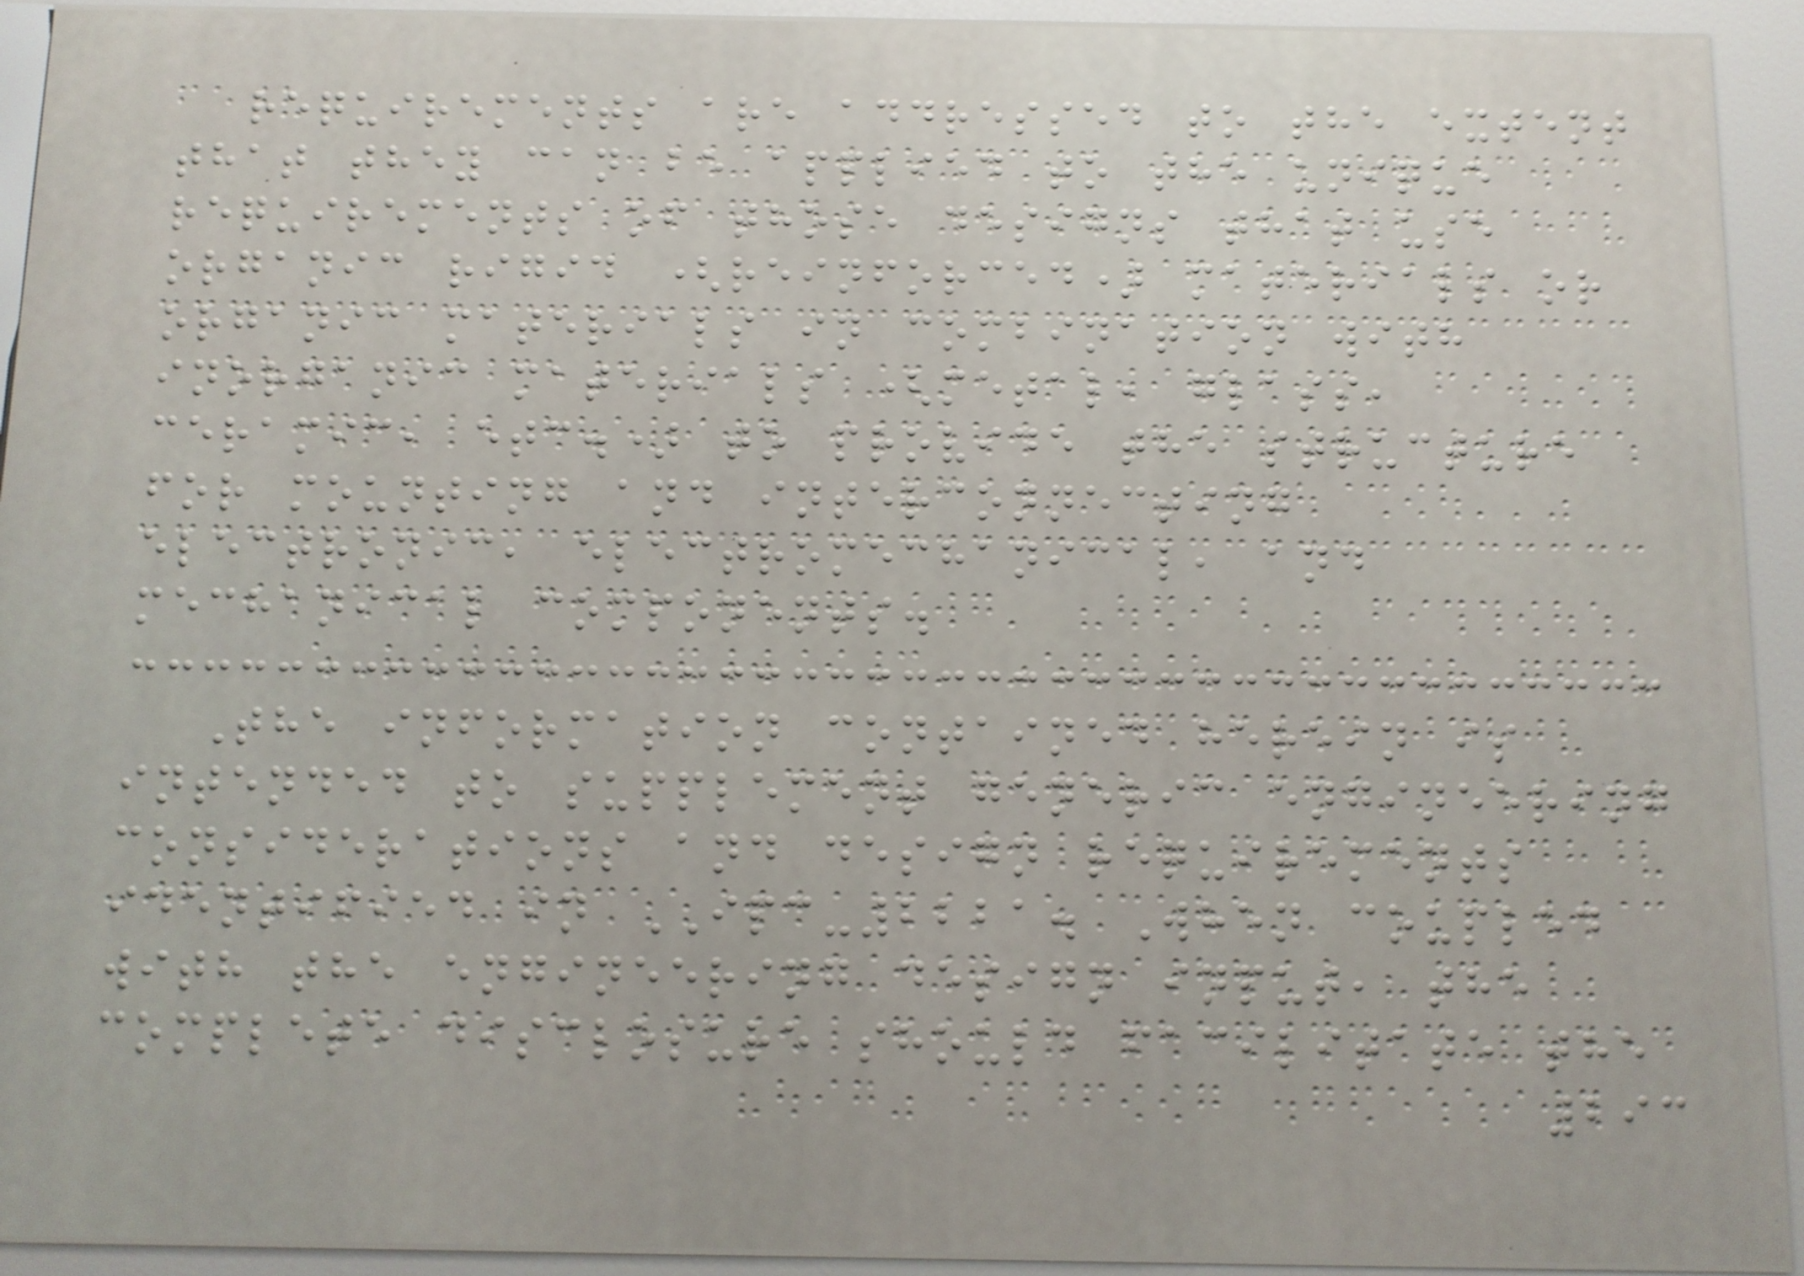requirements are addressed to the extent
that they can be applied to the unique
requirements of those designs that use
organic rigid (reinforced) materials or
organic materials in combination with
inorganic materials (metal, glass,
ceramic, etc.) to provide the structure
for mounting and interconnecting
electronic, electromechanical, and
mechanical components.
The information contained herein is
intended to supplement generic engineering
considerations and design requirements
identified in IPC-2221. When coupled
with the engineering design input, the
complete disclosure should facilitate the
293
